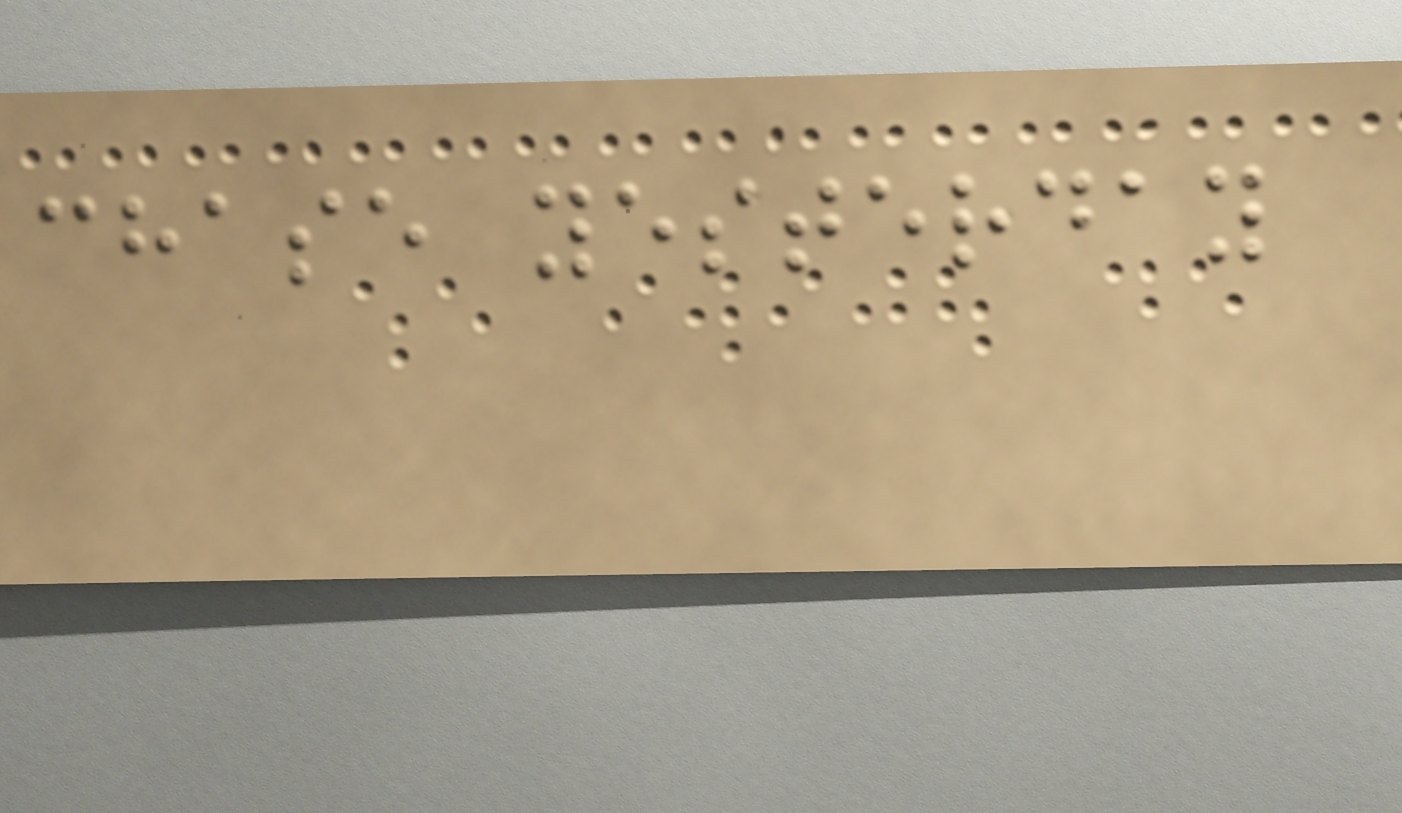chase yesterday
